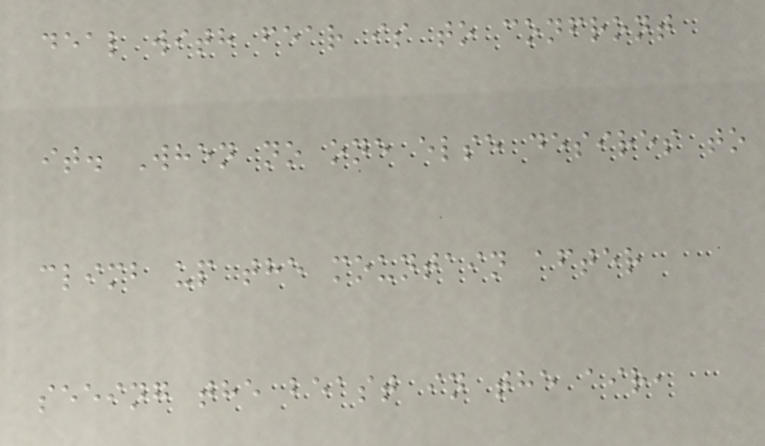deal with fear is to confront
it. When no one else desires to
climb up the mountain after
seeing the beast in the air,
